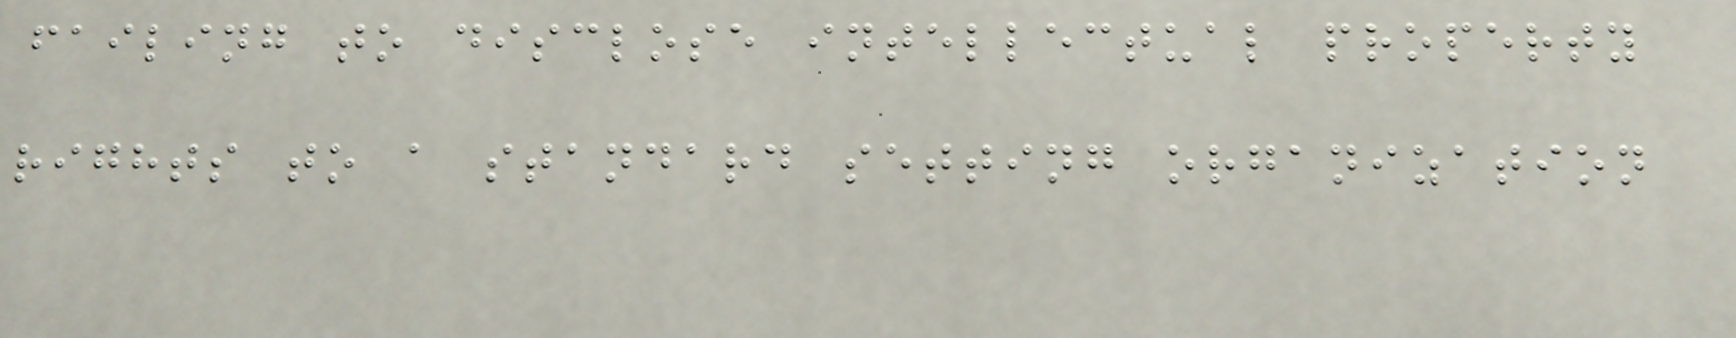failing to disclose intellectual property
rights to a standard setting organization
